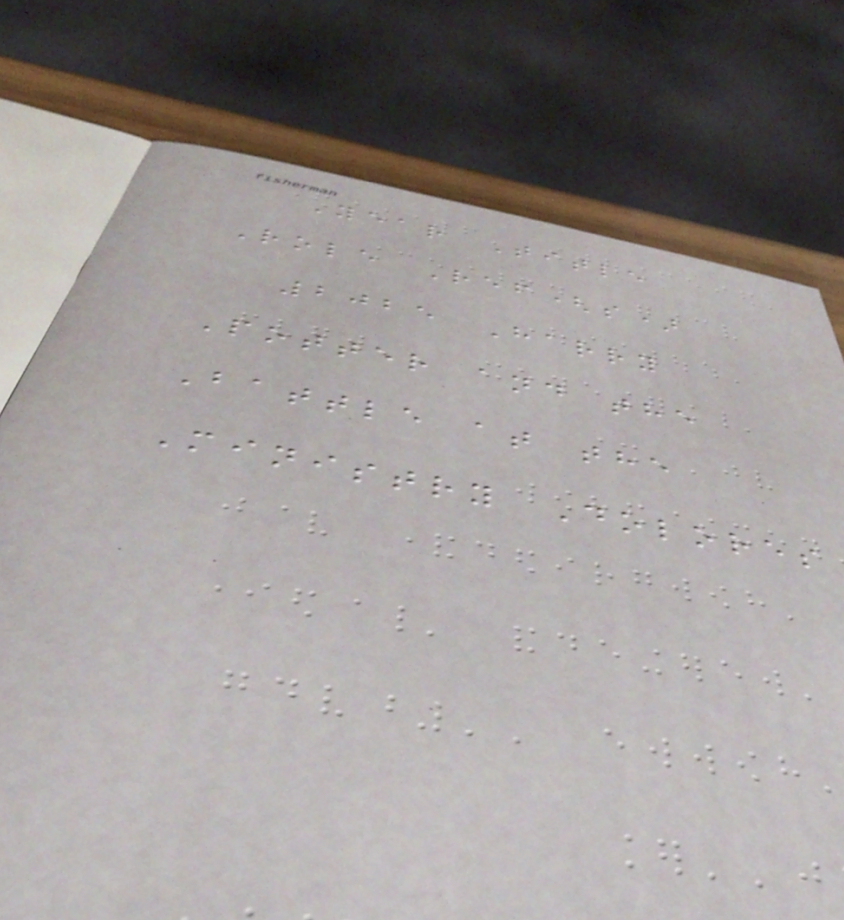Year Title
Role Ref(s)
2025 Harry
Potter and the
Battle at the
Ministry Dolores
